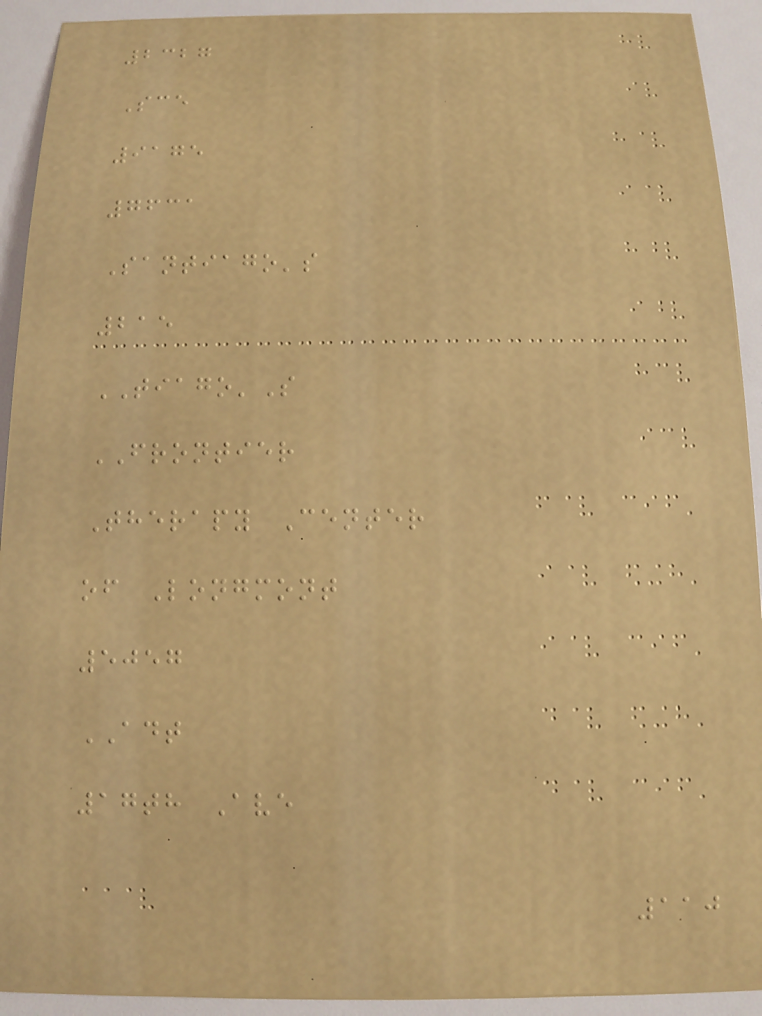2327
Sce
9175
7631
Santiago's
215
TIAGO'S
FRONTIER
Therapy Center
of Longmont
5057
ADT
17th Ave
110
